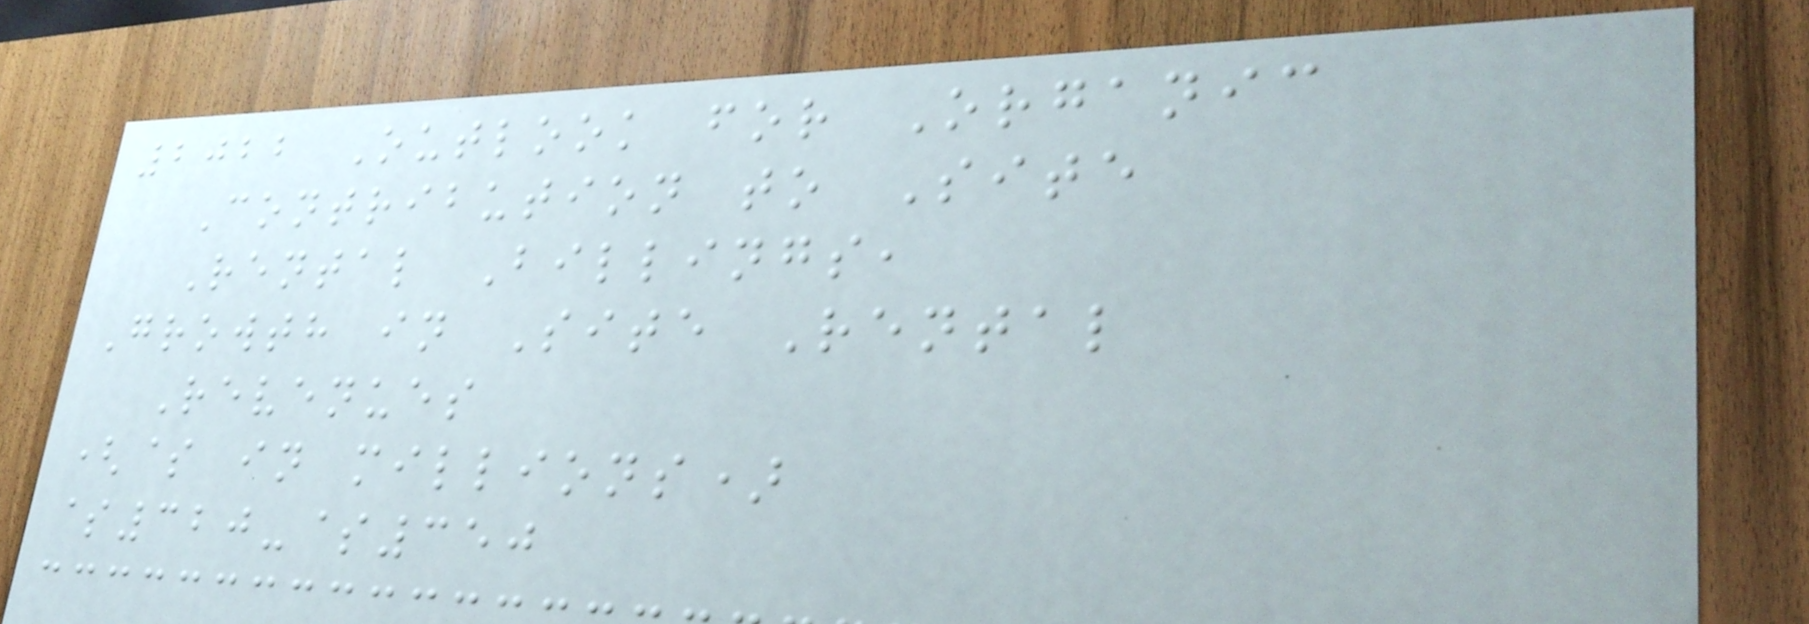2022 Outlook for Organic
Contribution to Site
Rental Billings,
Growth in Site Rental
Revenues
($ in millions)
$320-$350
